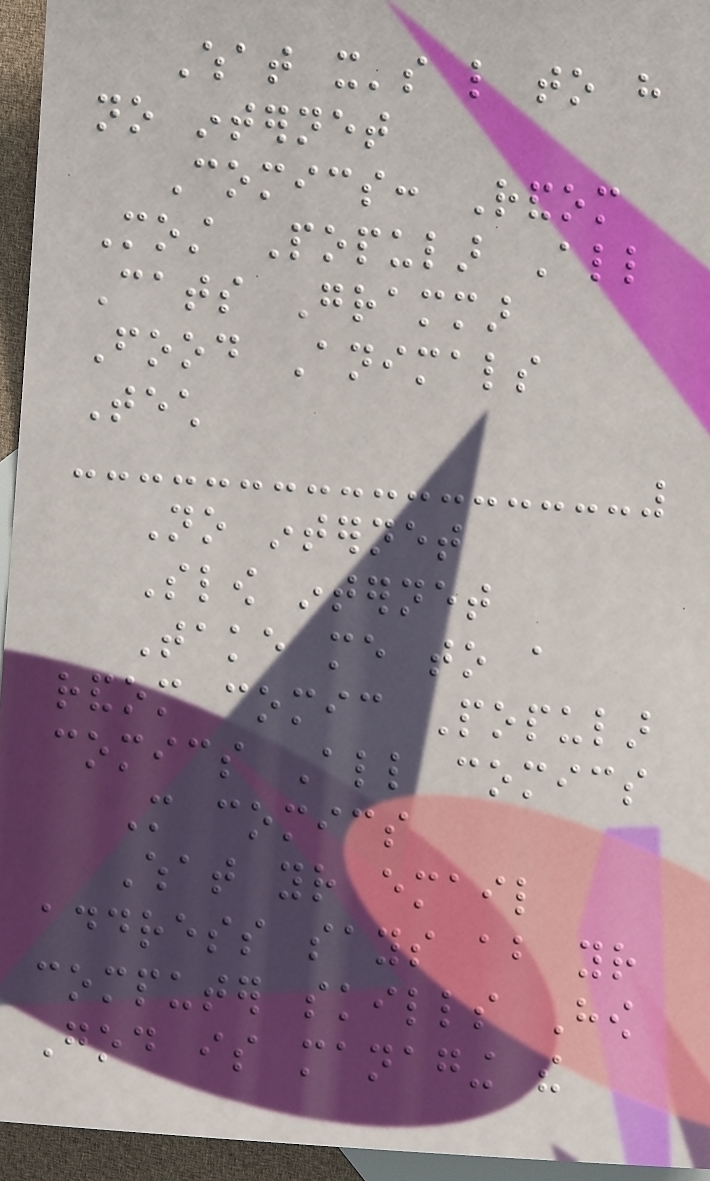What it's like to have
no internet
Comics: Random
Most Popular All
Cats Grammar
Food Animals
Tech
No internet
Slow internet
Take me to a
random comic Popular
comics All comics
More comics
What your email
address says about your
computer skills How
God is managing the
